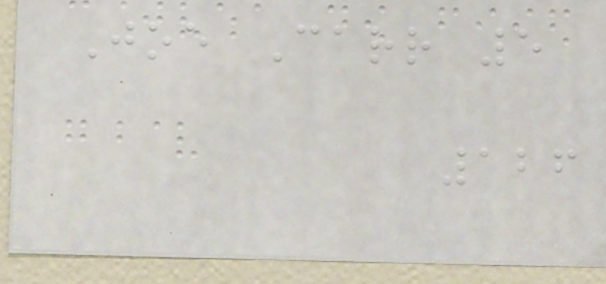Joe Carr 5
126
